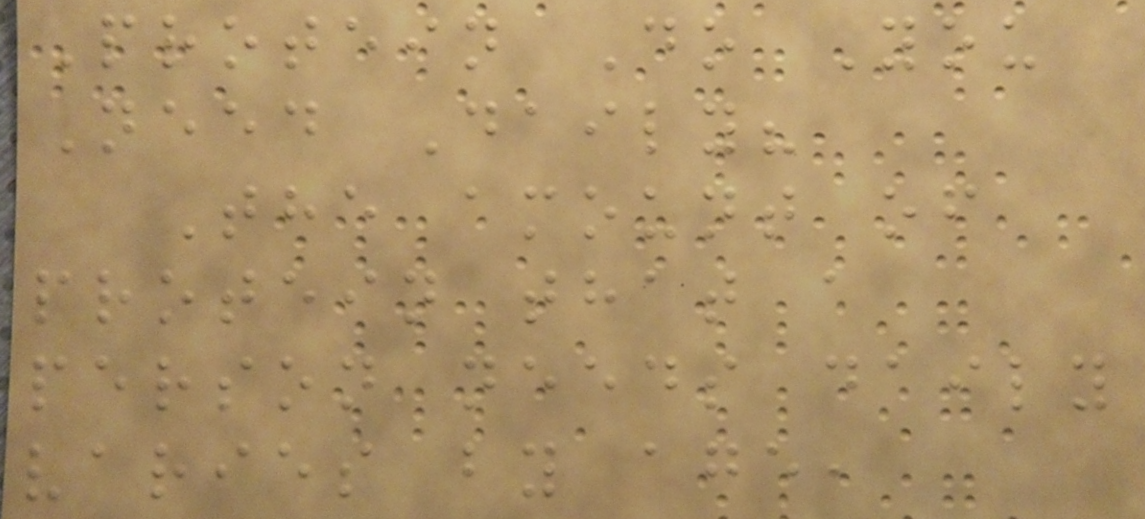Protein Do You
Need Daily?
The amount of
protein that a
person needs daily
varies by age,
